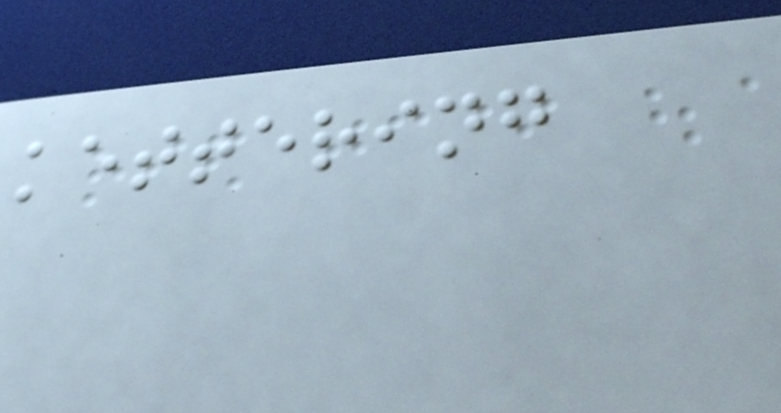kettering
